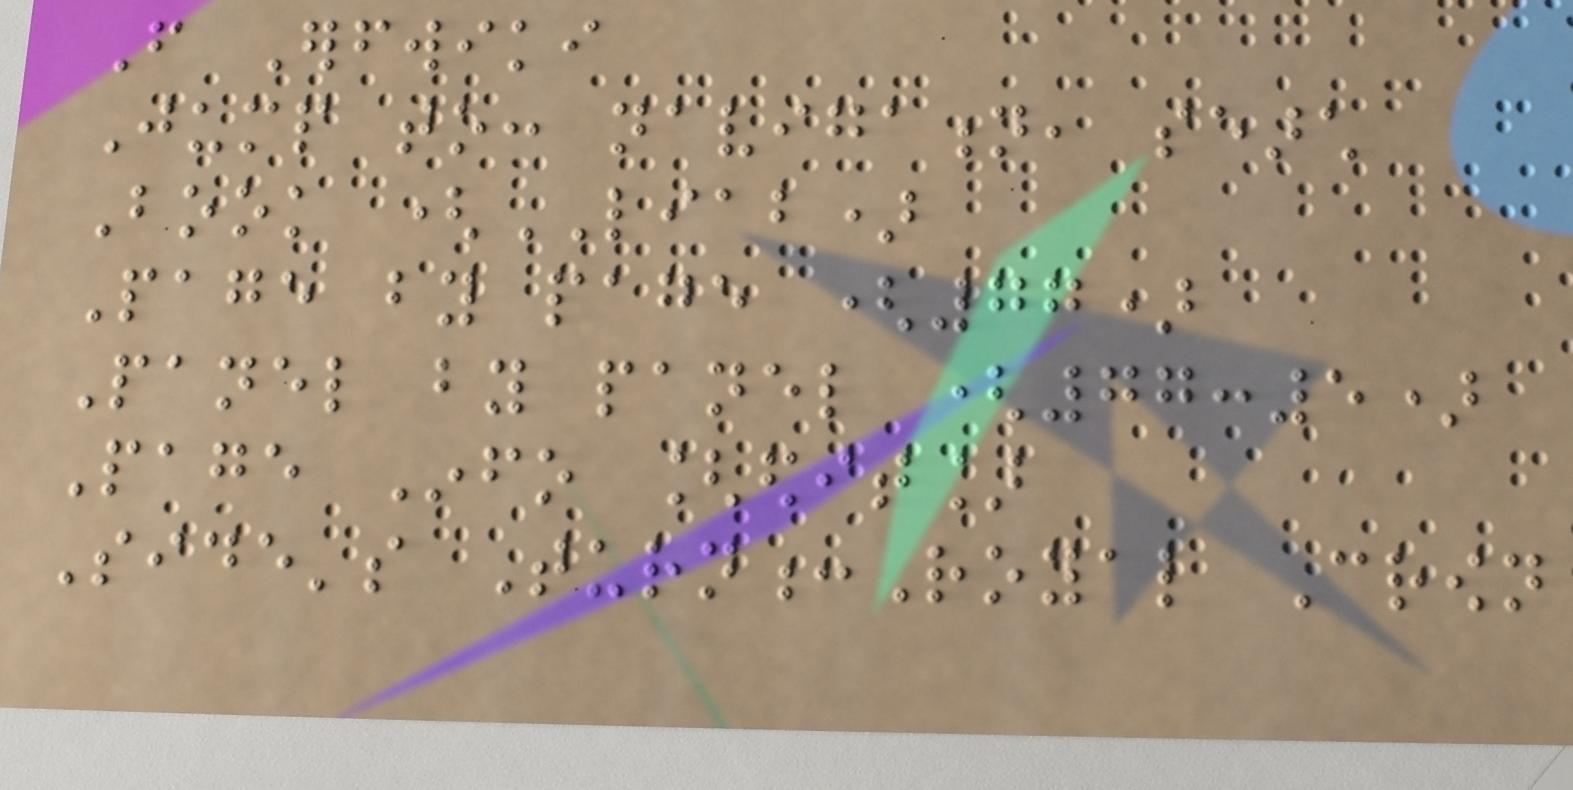From Erfwiki
Jump to: navigation, search
Book (LIAB)
Page by page (77)
Panel by panel (77:5)
Page Info [edit]
Side's Turn:Royal Crown
